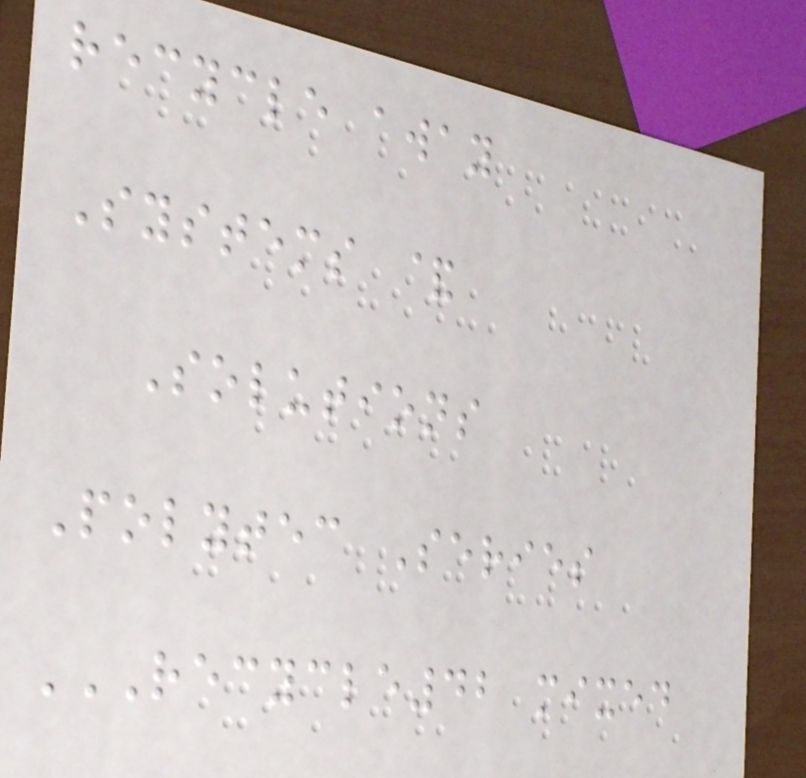recycle away
Systems &
Solutions
Polytec Series
RECYCLE42 MIXED
